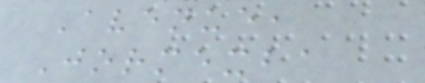Avenue,
Jormexba
